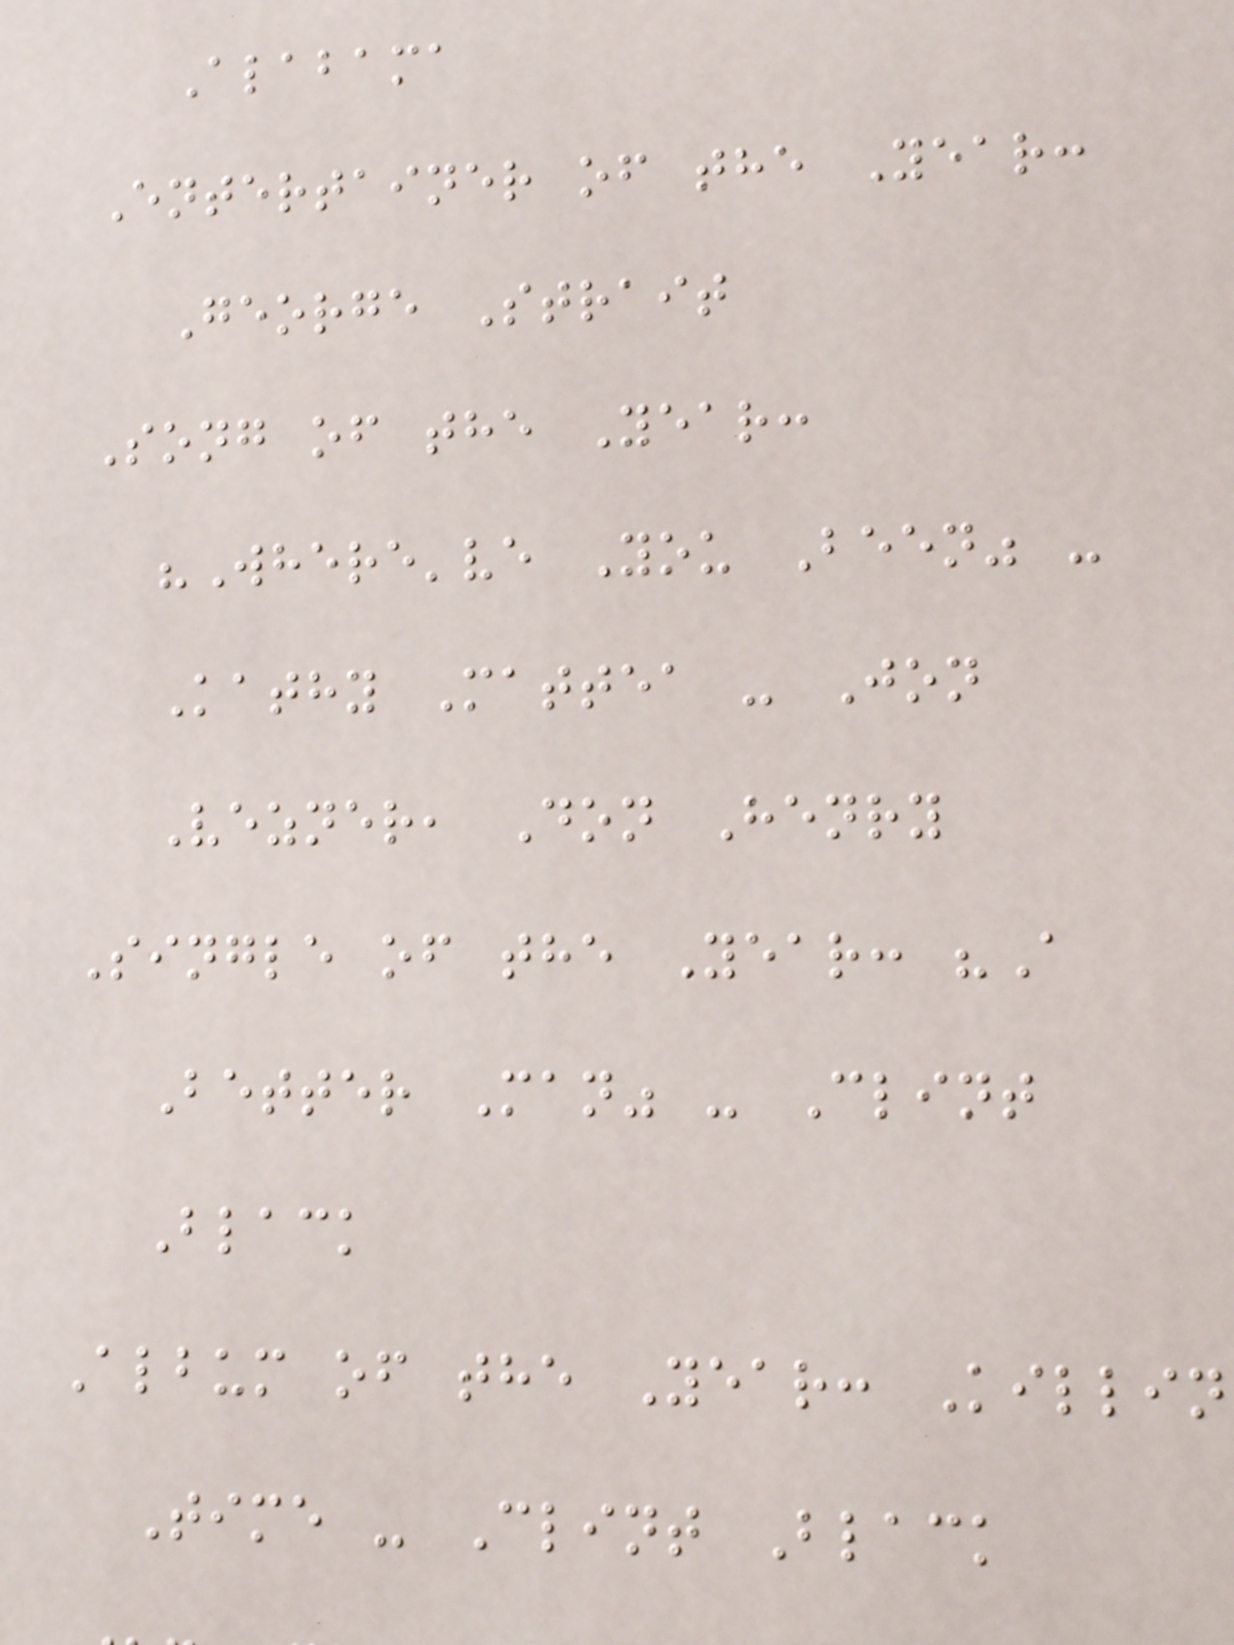Alabama
Entertainer of the Year:
George Strait
Song of the Year:
"Where've You Been" -
Kathy Mattea - Jon
Vezner, Don Henry
Single of the Year: "A
Better Man" - Clint
Black
Album of the Year: Killin
Time - Clint Black
